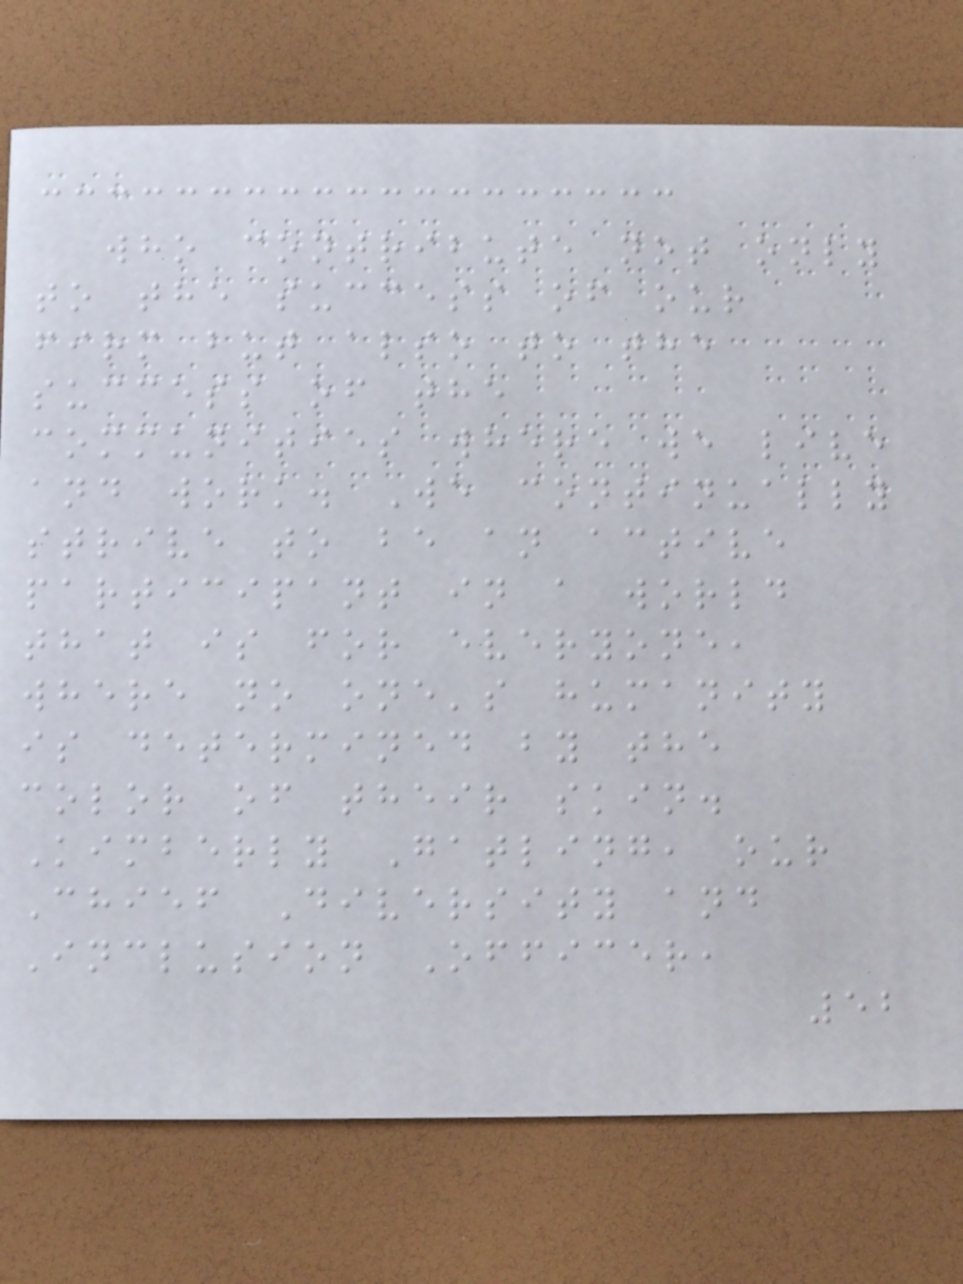who contribute not only
to the success of our
firm but also to the
success of the
communities where we live
and work. We continually
strive to be an active
participant in a world
that is for everyone,
where no one's humanity
is determined by the
color of their skin.
Kimberly Gatling, our
Chief Diversity and
Inclusion Officer,
52
